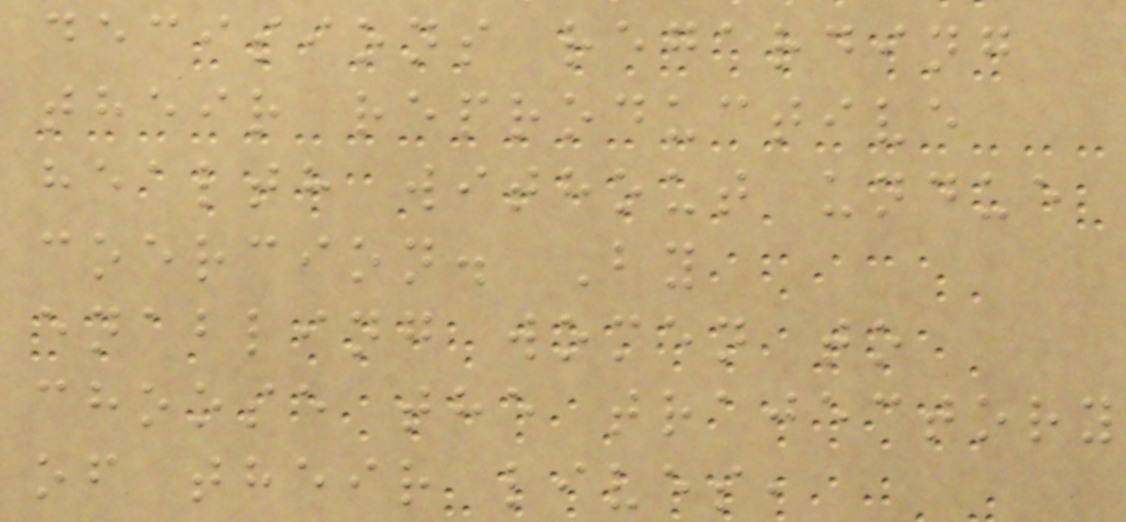decisions regarding
their reproductive
health without undue
coercion. By
enabling women to
choose the trajectory
of their lives,
